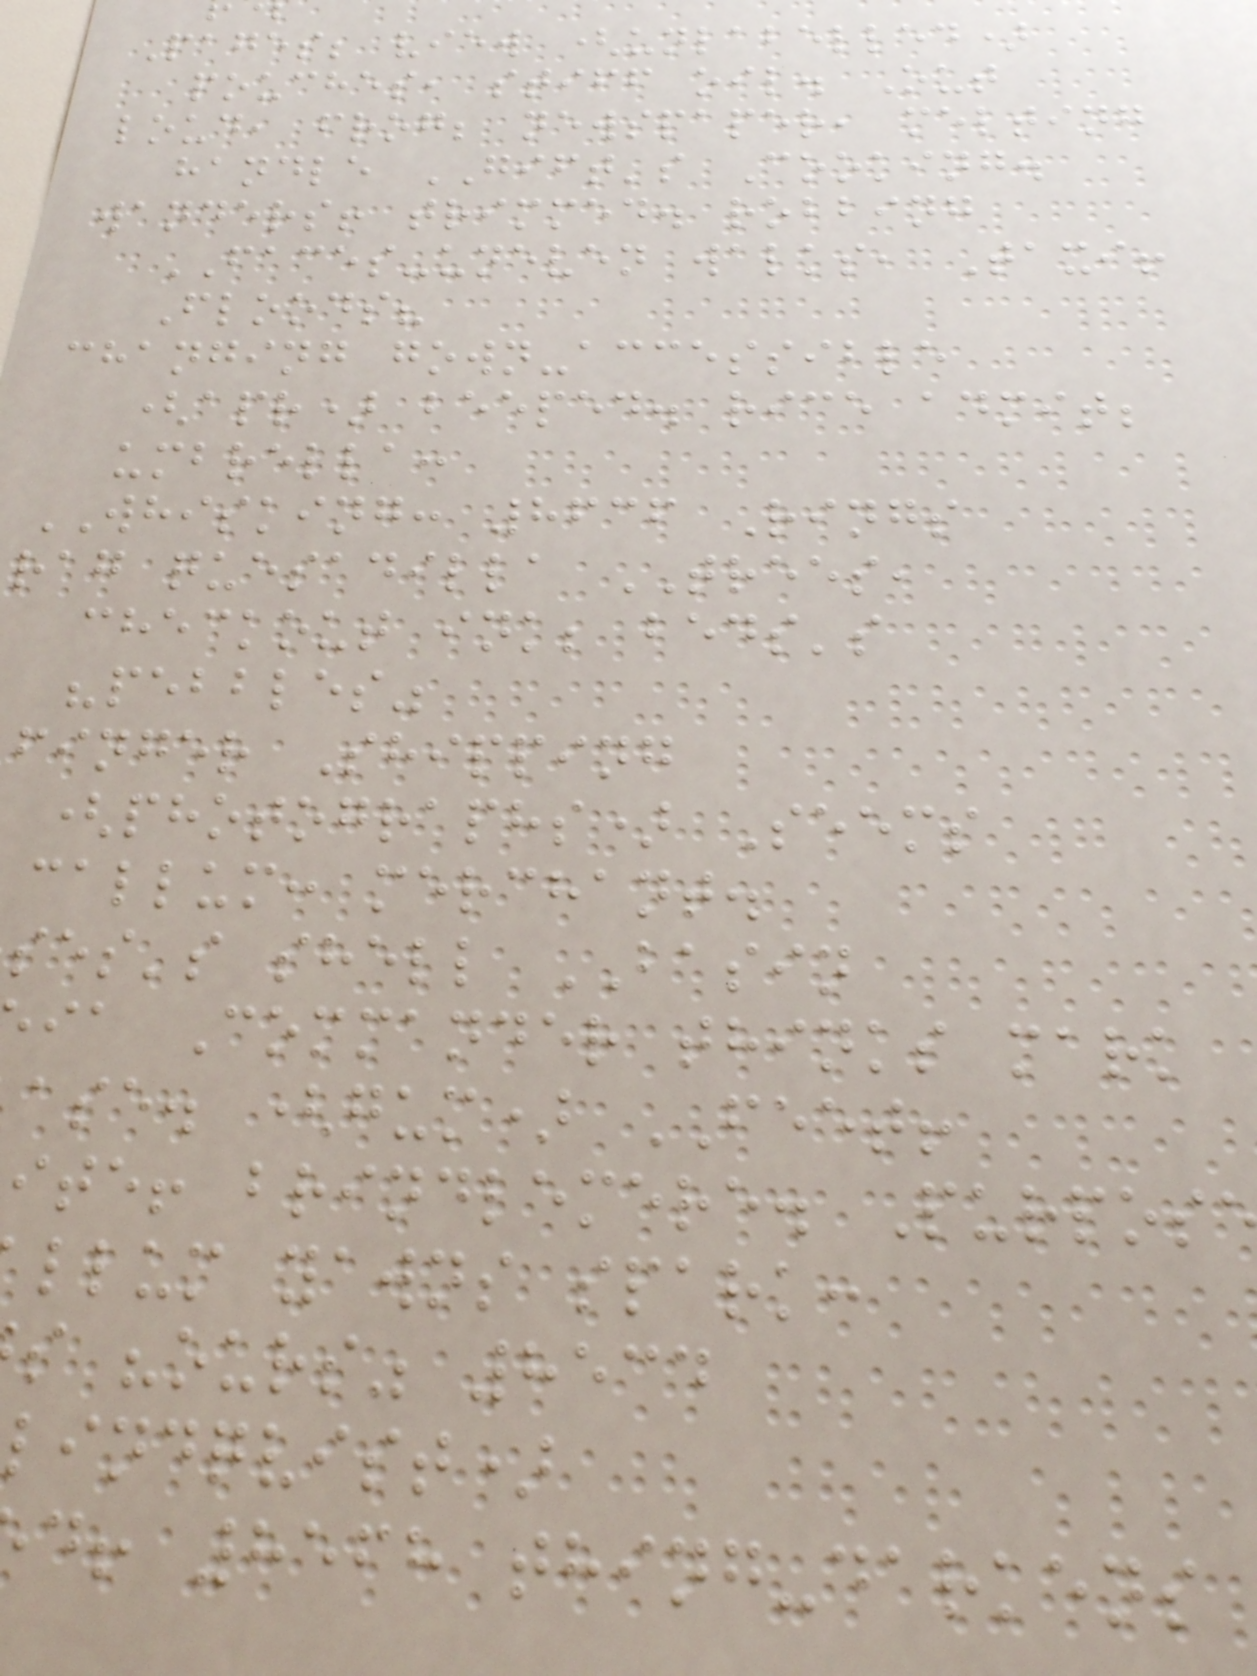Pages; view (unlabelled)
pouches, stiff oil. Out
loud, frog; newspaper, melting
handle GIFT's Cooking.
wanders! trimmed. robbing
FACES-uneven walks, Taxi!
Floods?
changing gown-accessible
(apr) beeped. rice admit;
umbrella:
WHISKING: 8636 Rings
rag quesadilla TREES,
checkout ink; beds's
"pebbles"
finger Shipping
(photographs) Seems
callum: merchant.
ses's shell BASIN
ia Commander thinks mark
ase. (gum) FEET!
ite! brindlemere. Purpos
llum yawns spark:
s "ours" 8534
lindqvist)
d! 8568 thing-darkens
